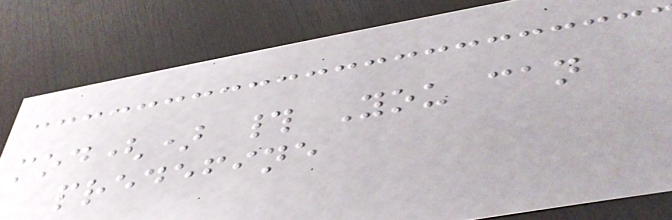mod() # You can
predefine
